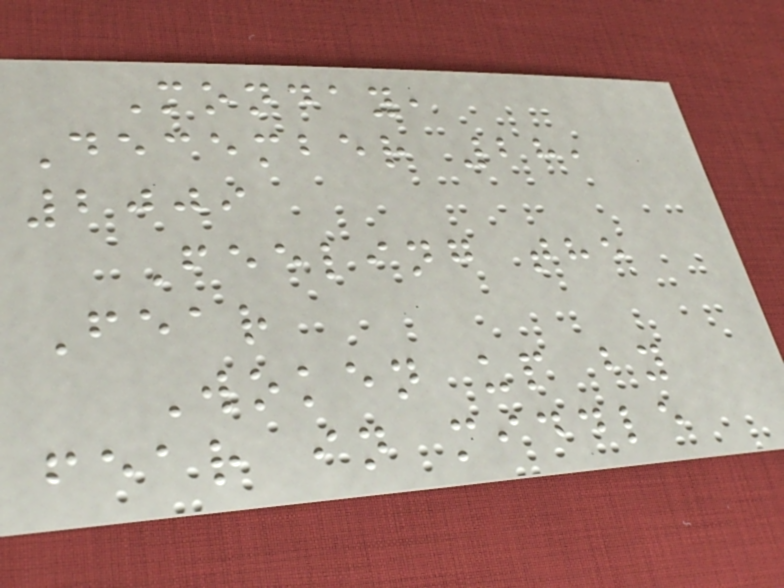Monday,
December 28,
2009
Feeling the
Fear
Woken up by
fear in middle
